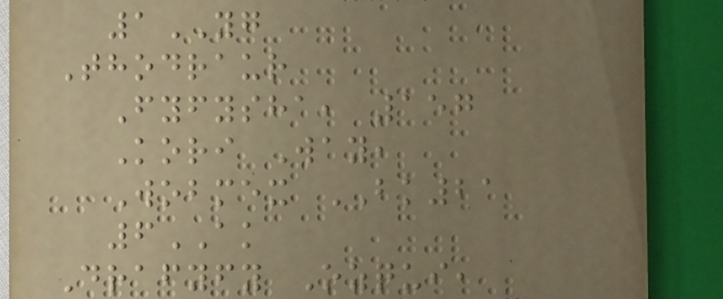1YG
Thodraur
Fyfysha, 157
Kori Way,
Wobmex BK21
6AK
Drafyfy Ozqui,
